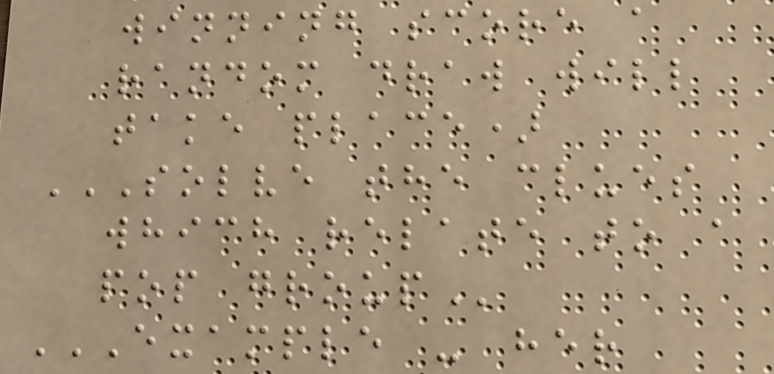winning score a
random draw will
take place)
SOLVE THE CLUES
WHICH RELATE TO A
POP GROUP
EXAMPLE - HER
